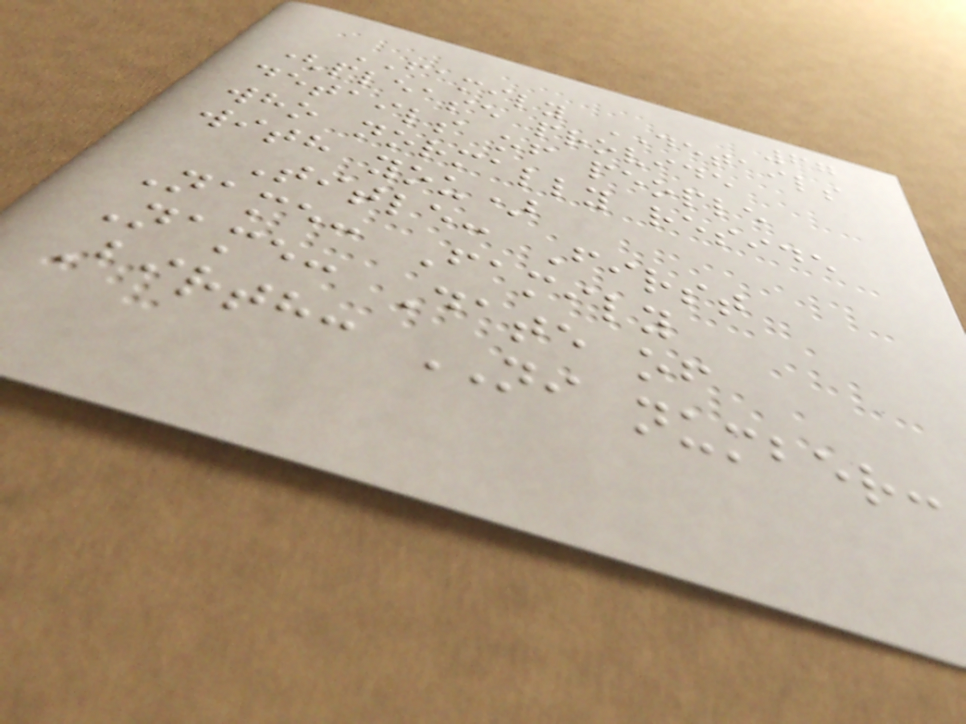67
FAMILY DETAILS
(please provide
details of people
who normally reside
with you)
Title: First
Name: Family
Name: Date of
Birth: NI number:
